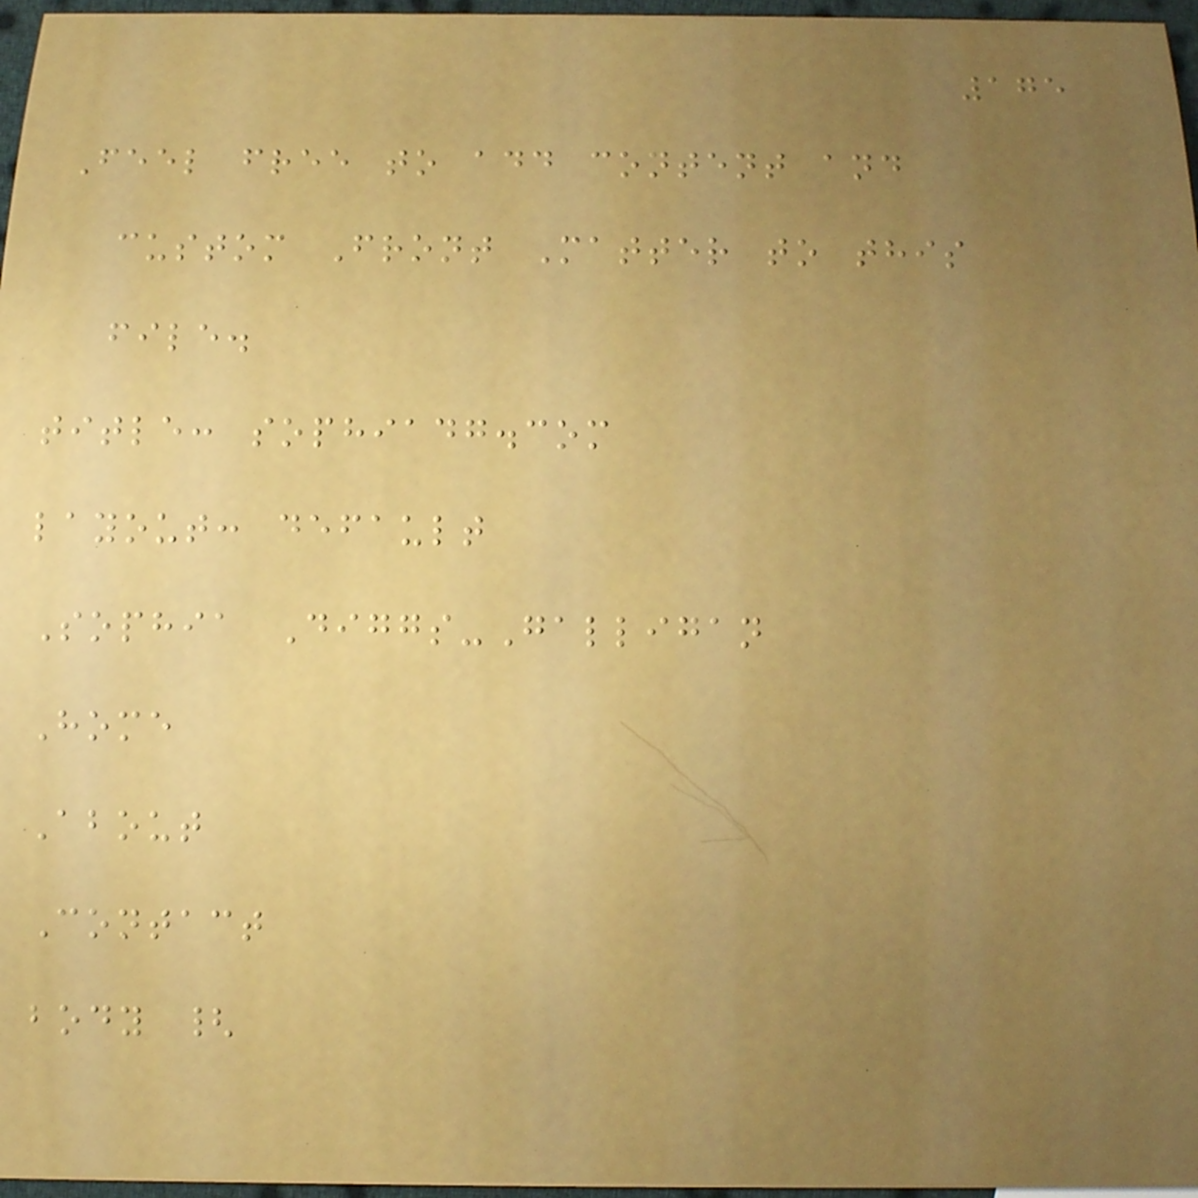175
Feel free to add content and
custom Front Matter to this
file.
title: sophiadg.com
layout: default
Sophia Diggs-Galligan
Home
About
Contact
body {
